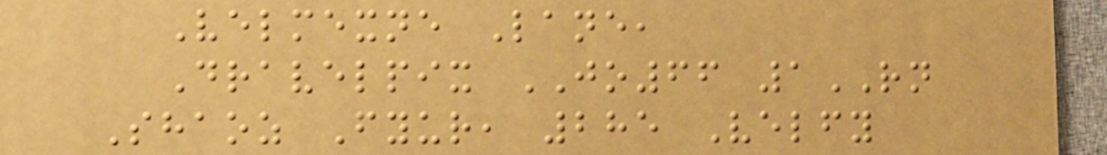Velmexne Lane,
Dravelpix JO66 1RN
Shaoz Fyur, 285 Velfy
